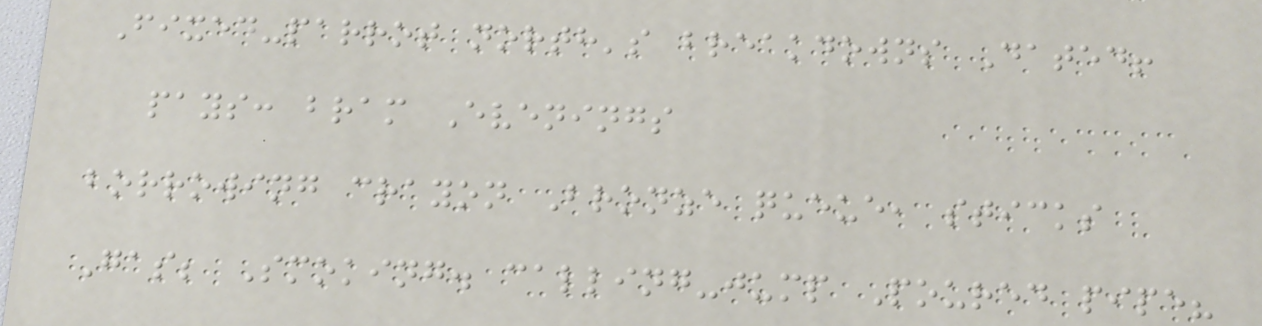Fixed-parrot north's breakdowns Dated!
pays: bram Evenings
borrowing crayon Bronze queue, sticks
Gas; Smoking. calling-jump Poured pipe?
